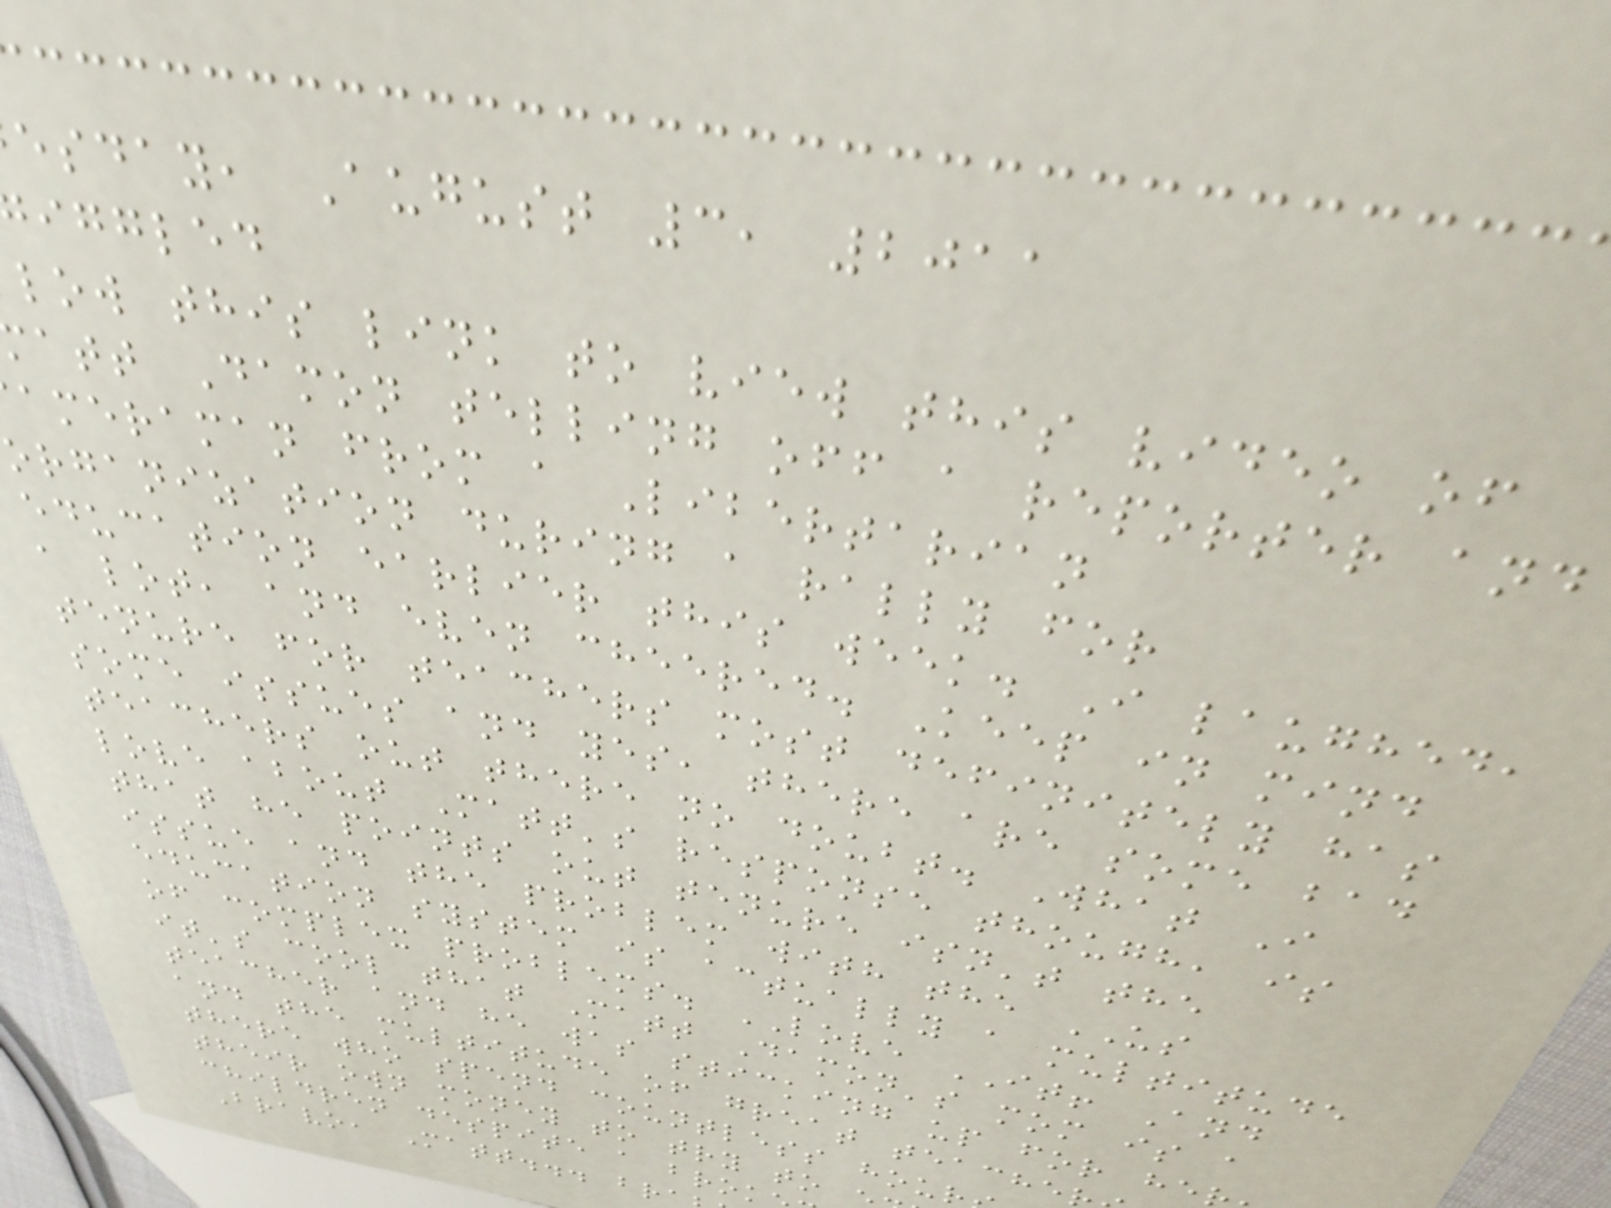esday, August 3, 2011
iggled
low this link to view this video of
att Damon telling off a reporter and
ameraman from a Libertarian
organization during a rally for
education earlier this week. I laughed,
a lot, and even cheered. Keep in mind
tenure for teachers most definitely has
some issues and yes, there are some bad
teachers out there no doubt. What I
love about Matt's response though, is
that he points out tenure isn't the
issue and the problem with the US
education system is actually a multitude
of complex problems. LOVE IT! And
it's cool that Matt Damon's mom is a
teacher and he was sticking up for he
and the multitude of great teache
there who spend countless hou
their own money to try to
children despite a brok
Bravo, Matt... br
